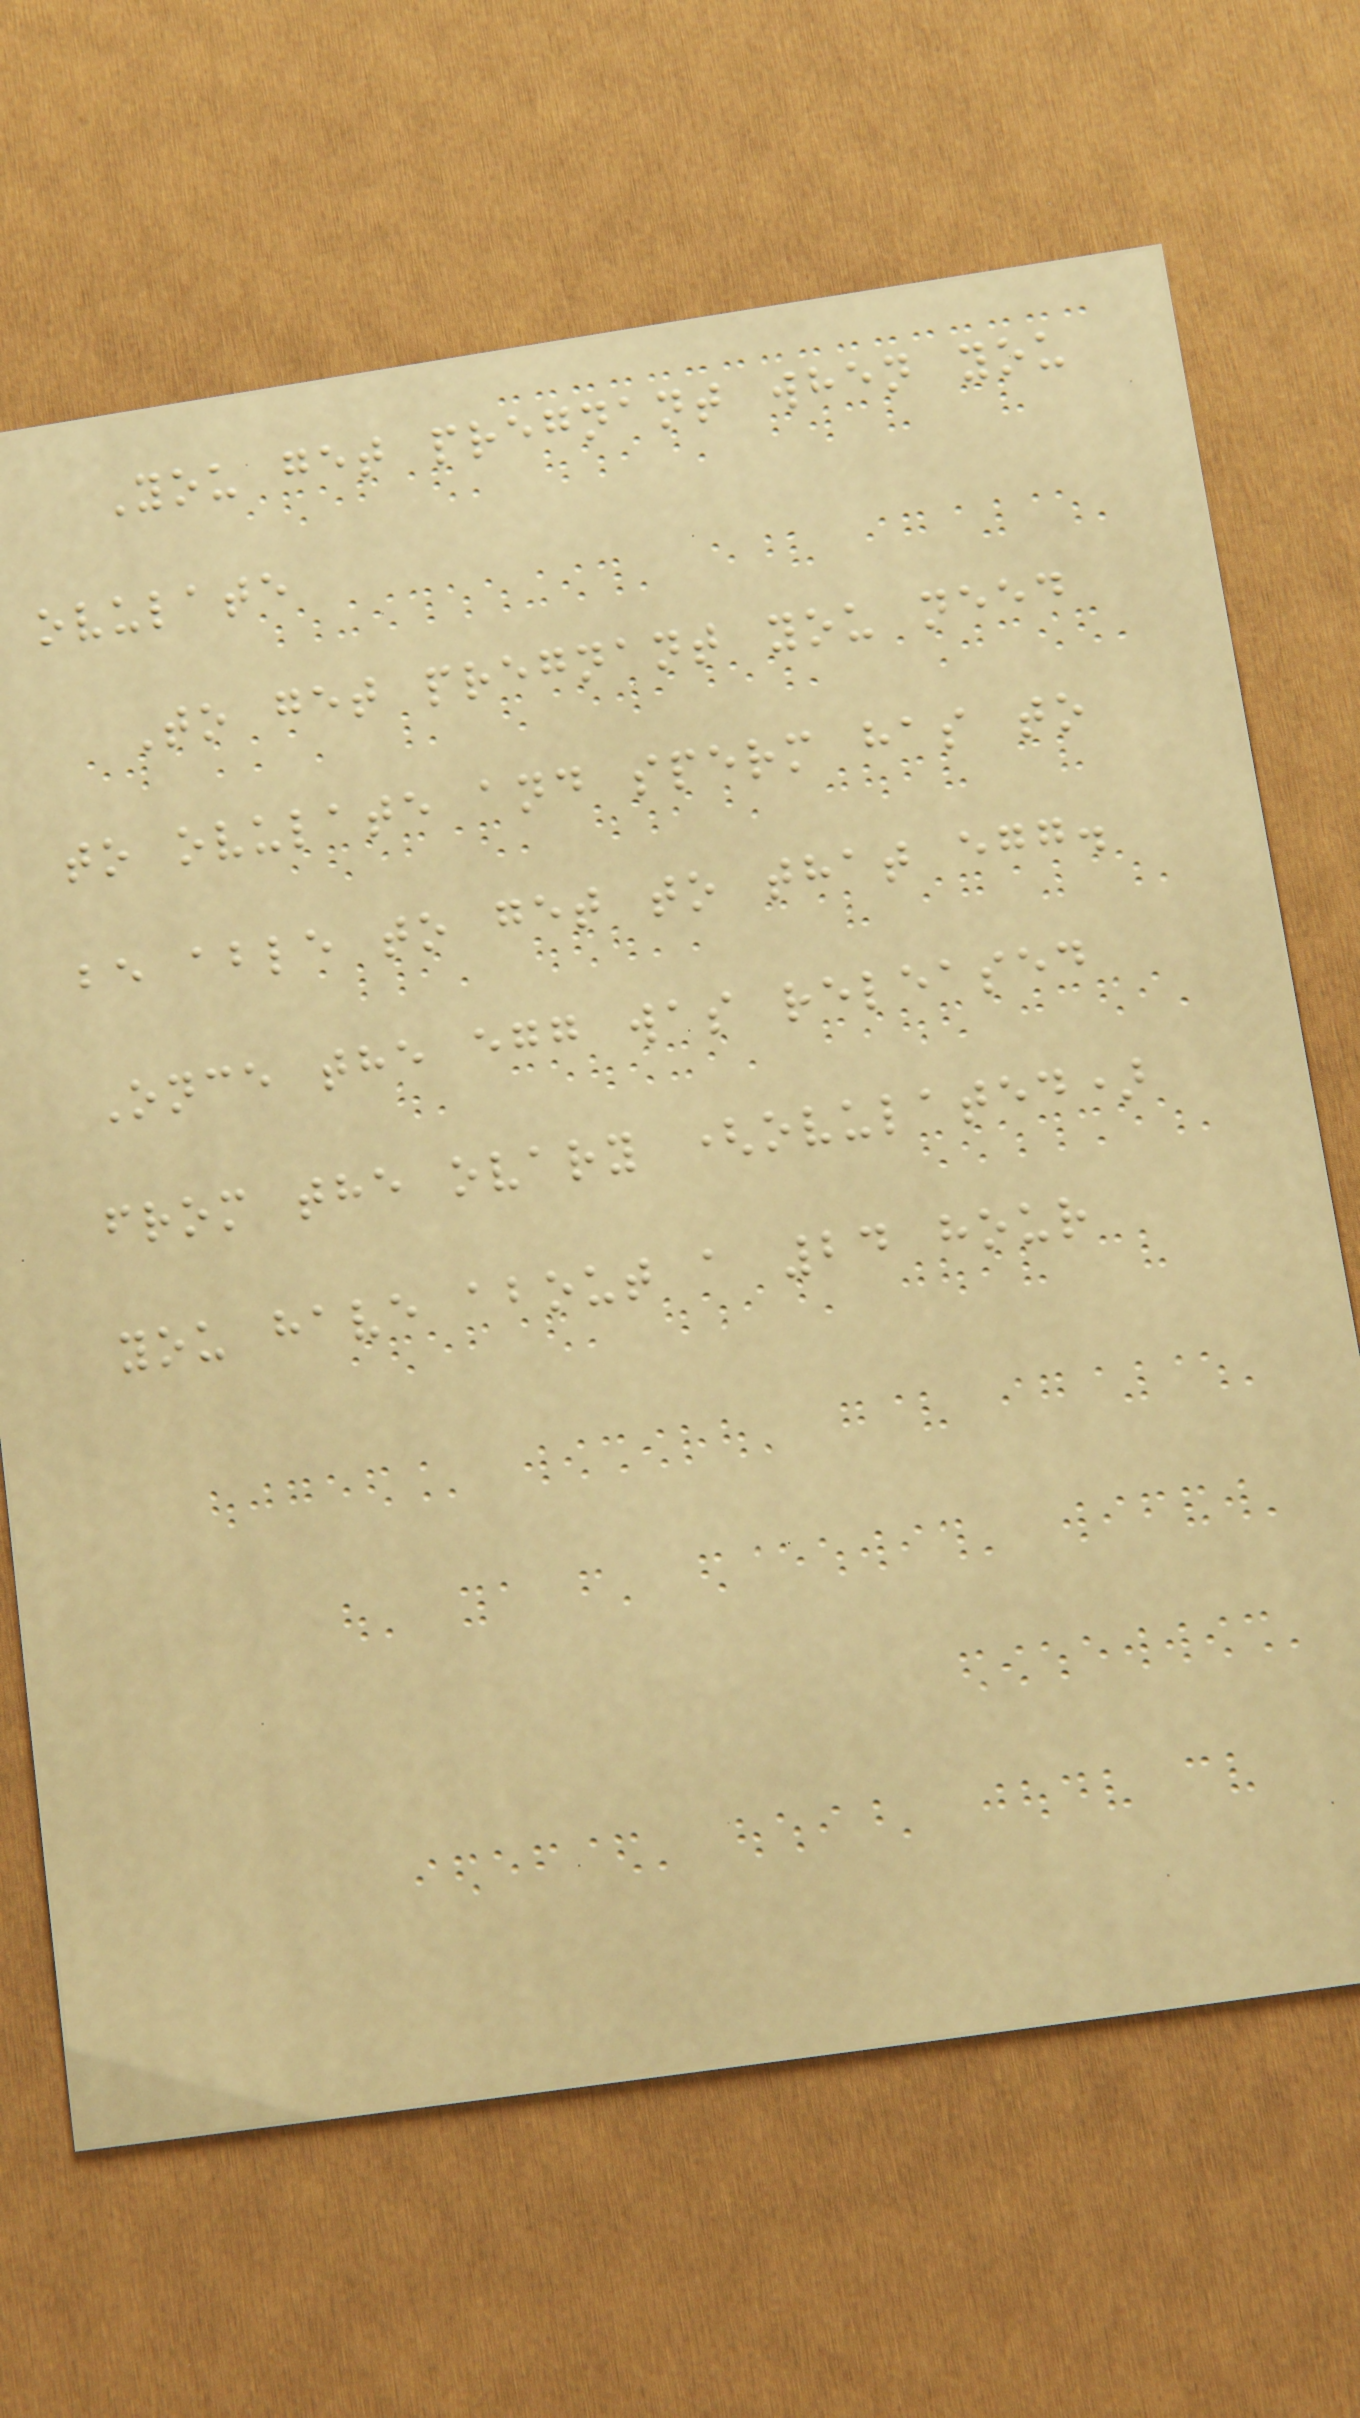You get pregnant when you
ovulate
To get pregnant you need
to ovulate and sperm has to
be able to get to that egg.
Once the egg was released
from the ovary (ovulated)
you have about a 24 hour
